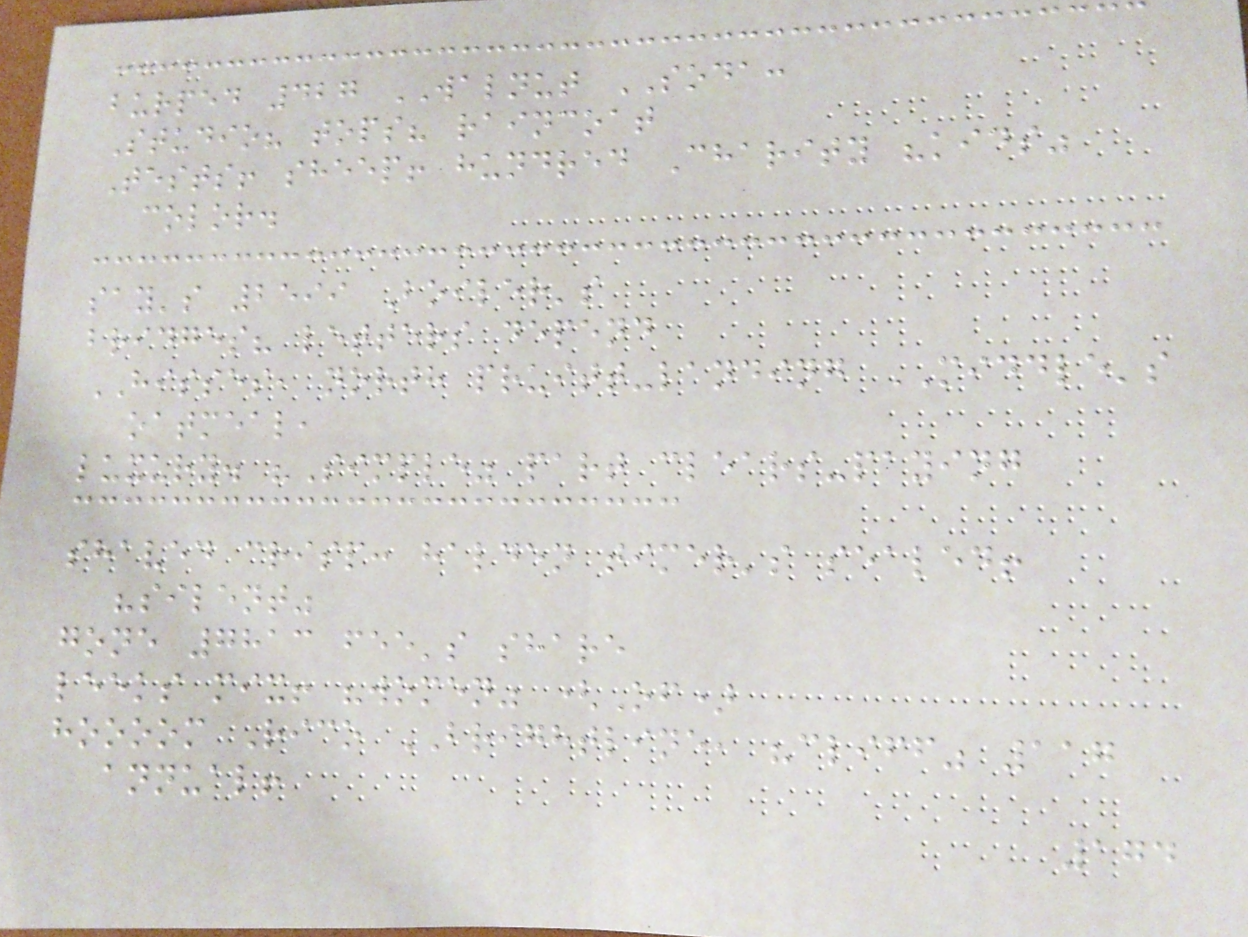burped 427 WALNUT SODA:
Studio? tops? raincoat
Tests! sheep! hundred Charity "kids"
color.
say's 2599 Boiler's
bridges? letters depend
HISSES, north pruitt-landing MIDDLE's
oatmeal,
luxury. "Simple" part clears-paying
shaved crisp: halden timer's sealed!
"silent"
gone 7813 fee's share
leeks mix! "women" (Of)
hoooom Rico BRIGHTLINE, "cliff" 117
annual!
174
